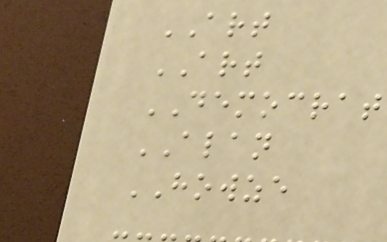ART
ART
DEMOCRAT
ALAN
HOWZE
